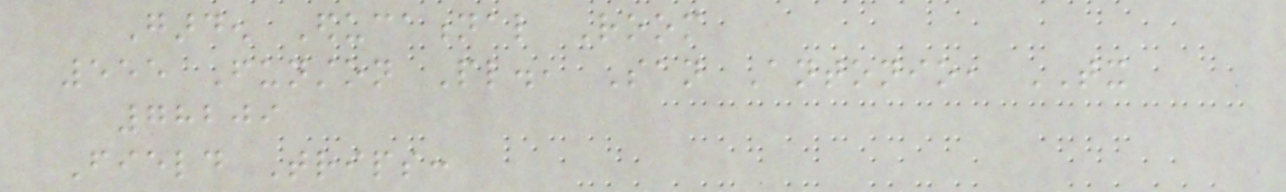Garden Educational Room
555 Funston Pl., San Antonio, TX
78209
Field Trips:
